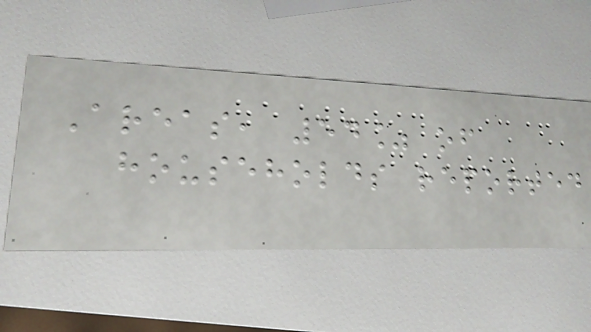Areas, 54% of
households reported
